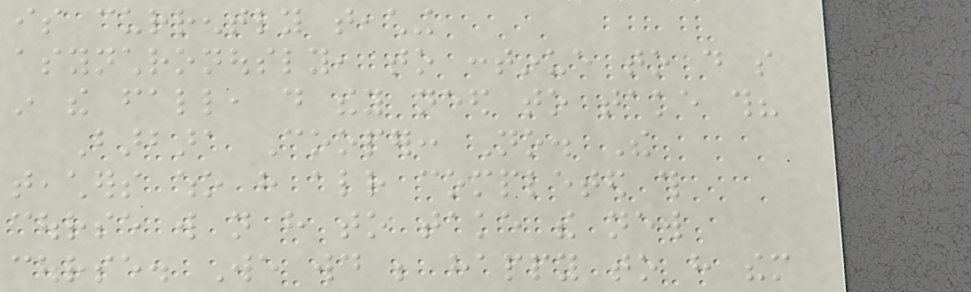is currently teaching
asynchronously, to continue to do so
in the fall, do they need to take this?
Barbara Cooper: No. The
teachers who have already completed this
course will not have to take the new
course. We would be happy to have them
